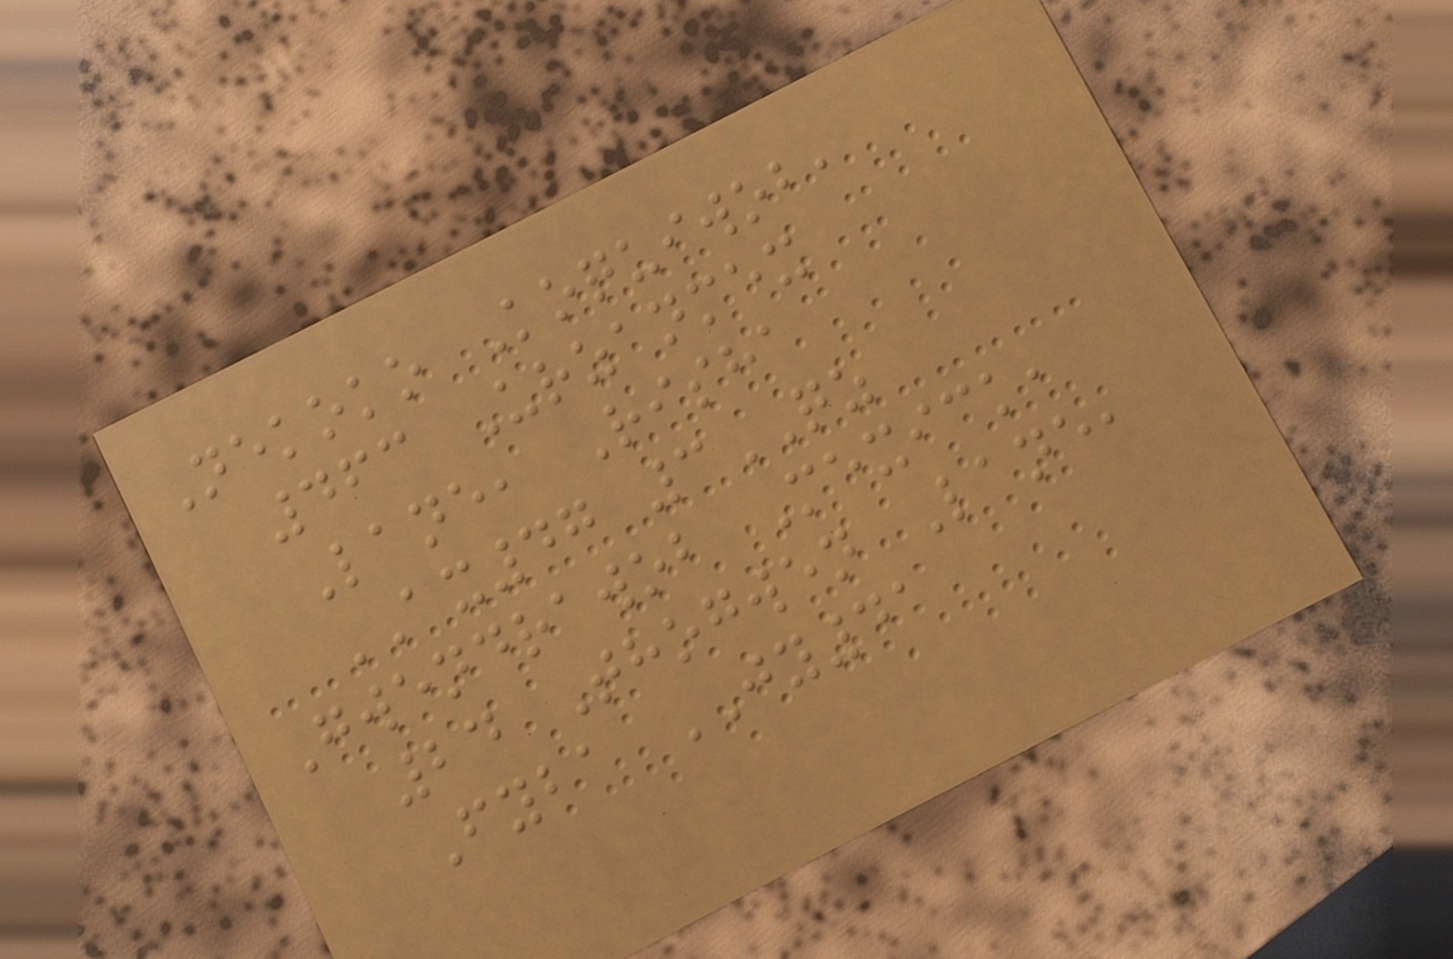Nekoko Koquiwob,
463 Urzanmex
Lane, Risha
AX47 3QZ
Gwendrawob Mexick,
24 Thogwen Lane,
Fyba JY41
